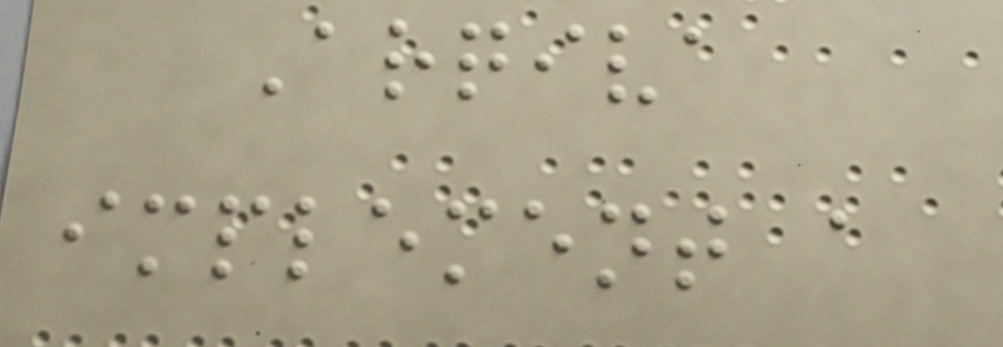Arqiva
implement a
